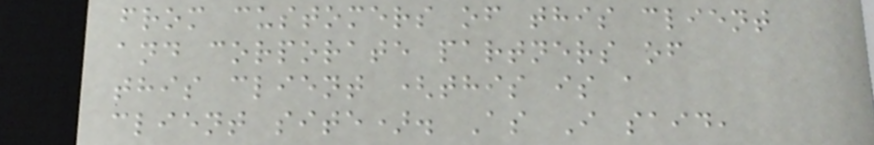from customers of this client
and corporate partners of
this client (this is a
client site). As I said,
